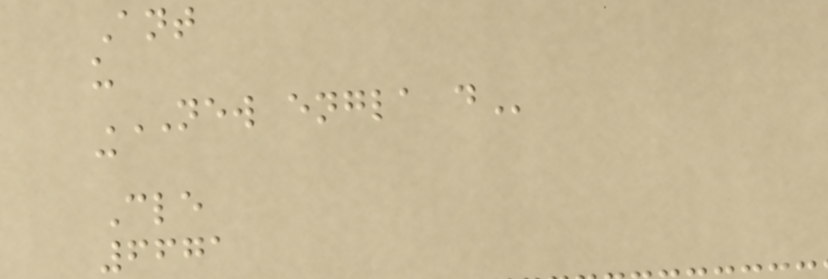Ant
u
NEW ENGLA D
c
Cle
6671
